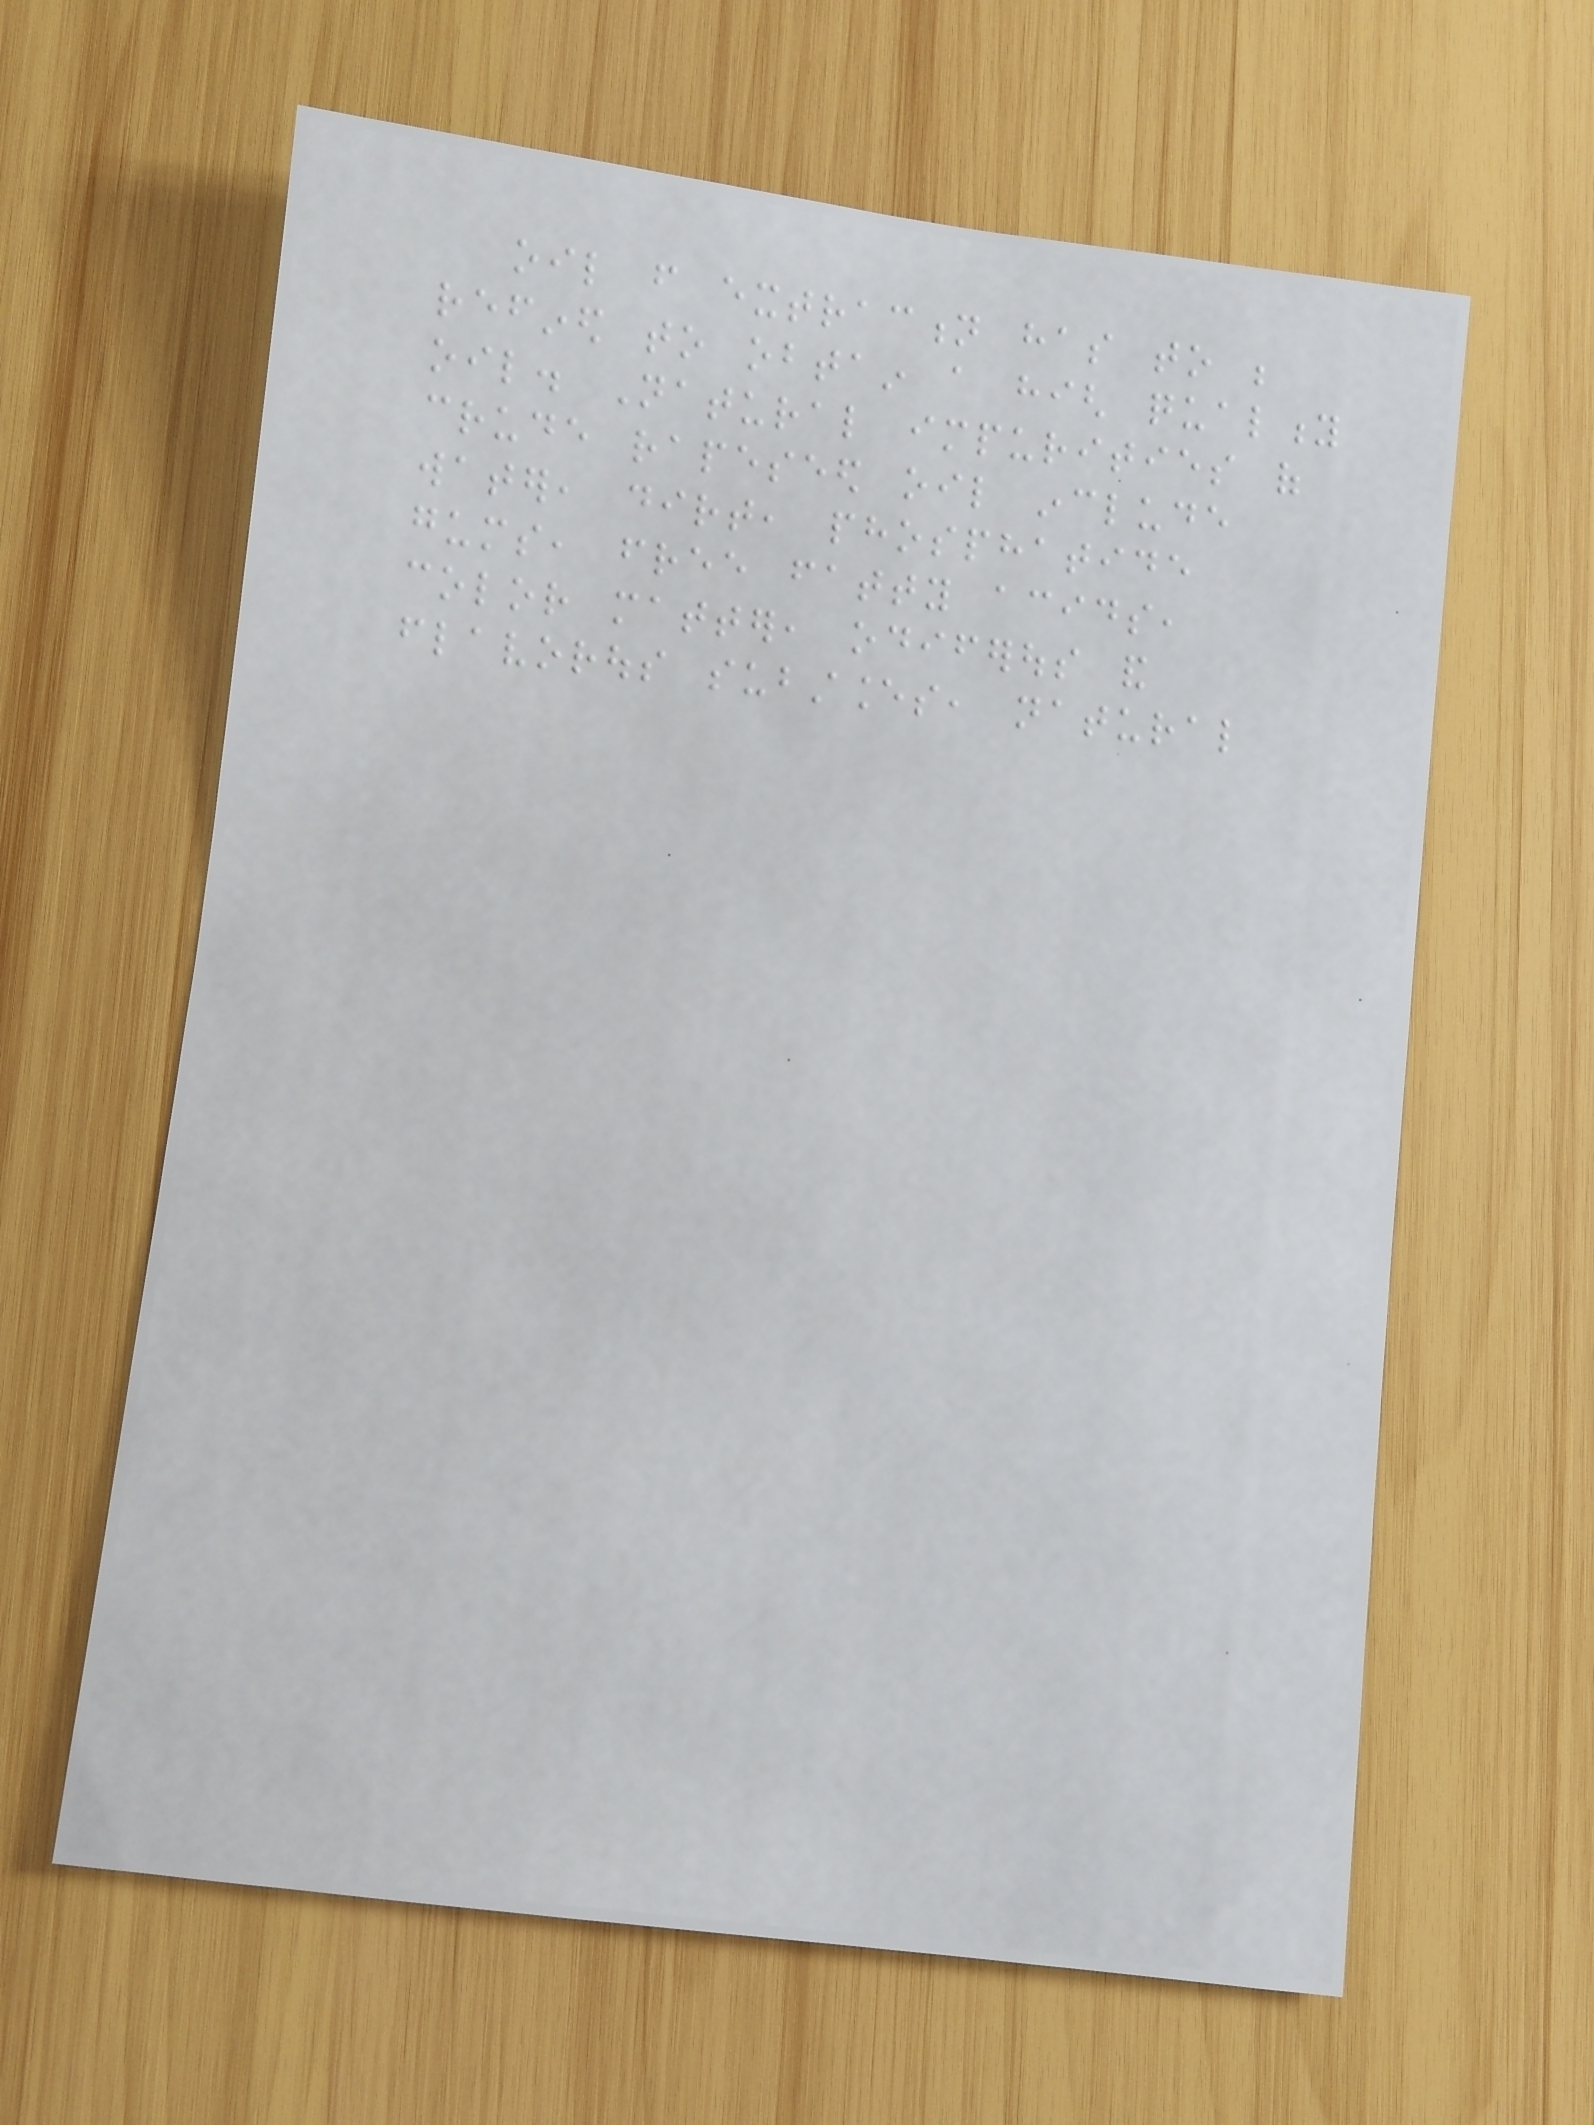oil from extraction has to be
refined to obtain a high quality
oil. Natural impurities of
crude rapeseed oil include
water, dirt, phosphatide
gums, free fatty acids,
color matter, odiferous and
flavorous substances, natural
